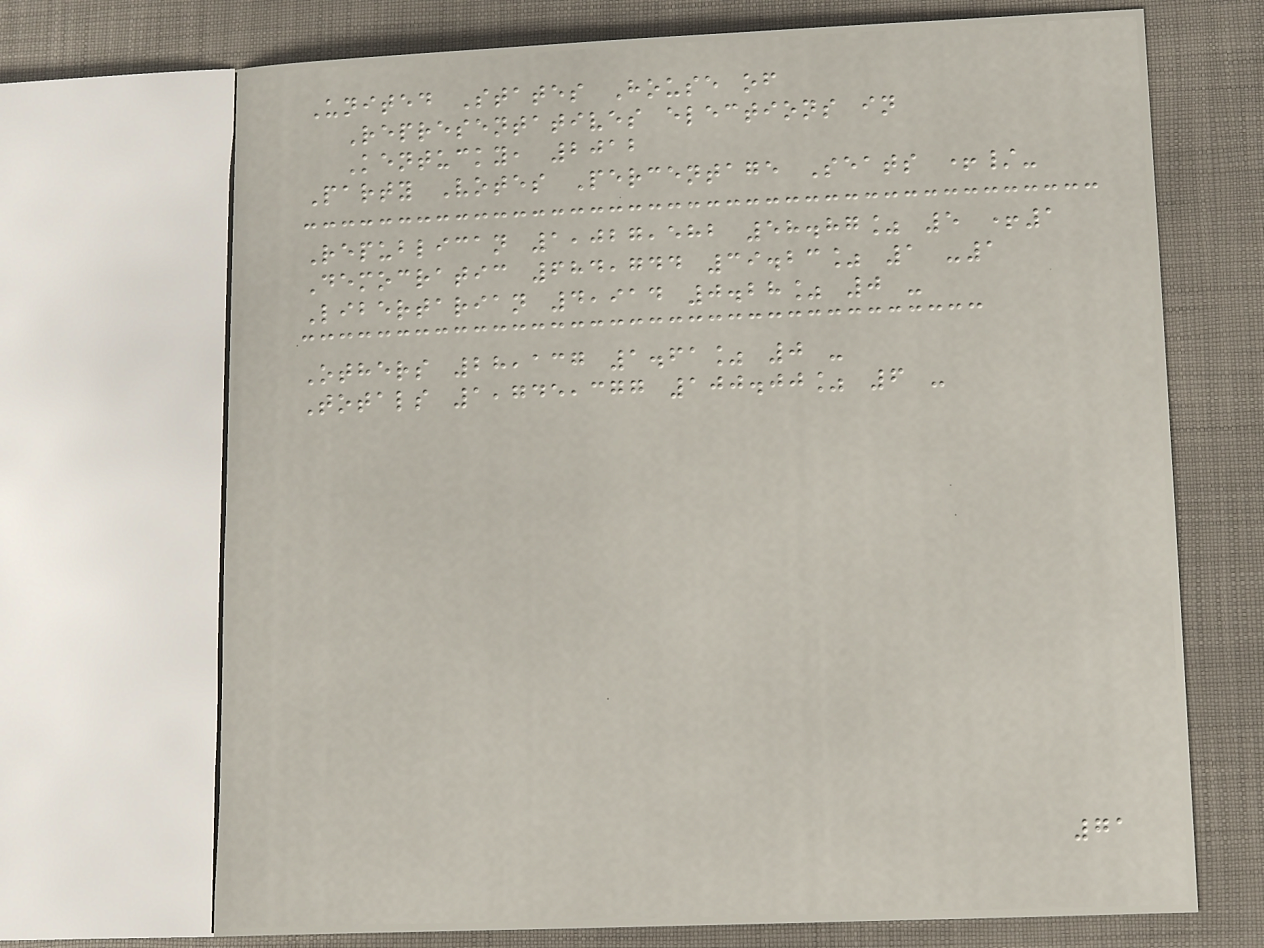United States House of
Representatives elections in
Kentucky, 2012
Party Votes Percentage Seats +/-
Republican 1,027,582 58.87% 5 +1
Democratic 684,744 39.23% 1 -1
Libertarian 4,914 0.28% 0 -
Others 28,137 1.61% 0 -
Totals 1,745,377 100.00% 6 -
71
